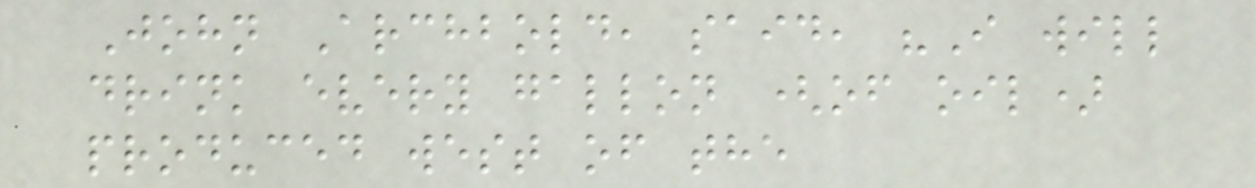John Archbold, said, "I will
drink every gallon (of oil)
produced west of the
